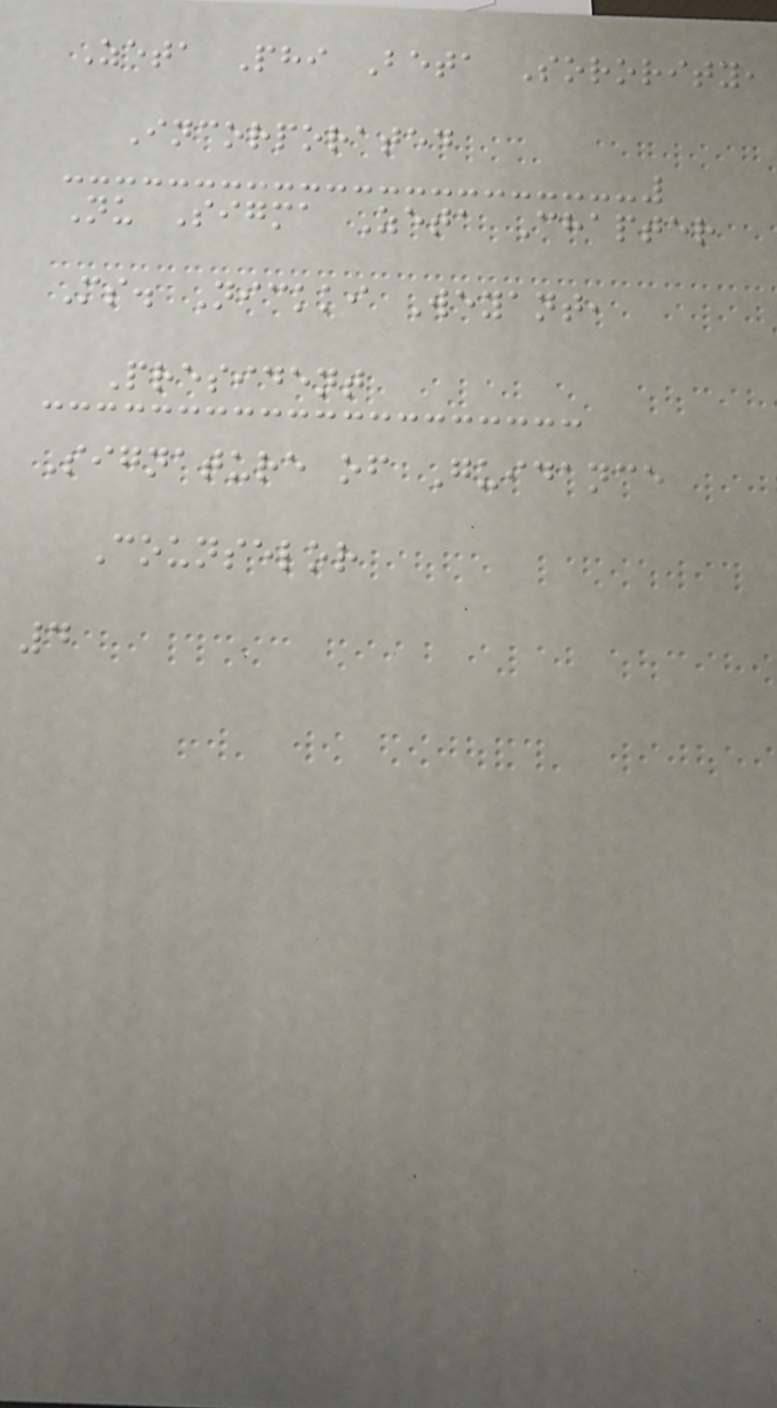Zeta Phi Beta Sorority,
Incorporated
Nu Sigma Zeta Chapter
Ms. Nickki Weyant,
President
Signature of Guidance
Counselor
4
